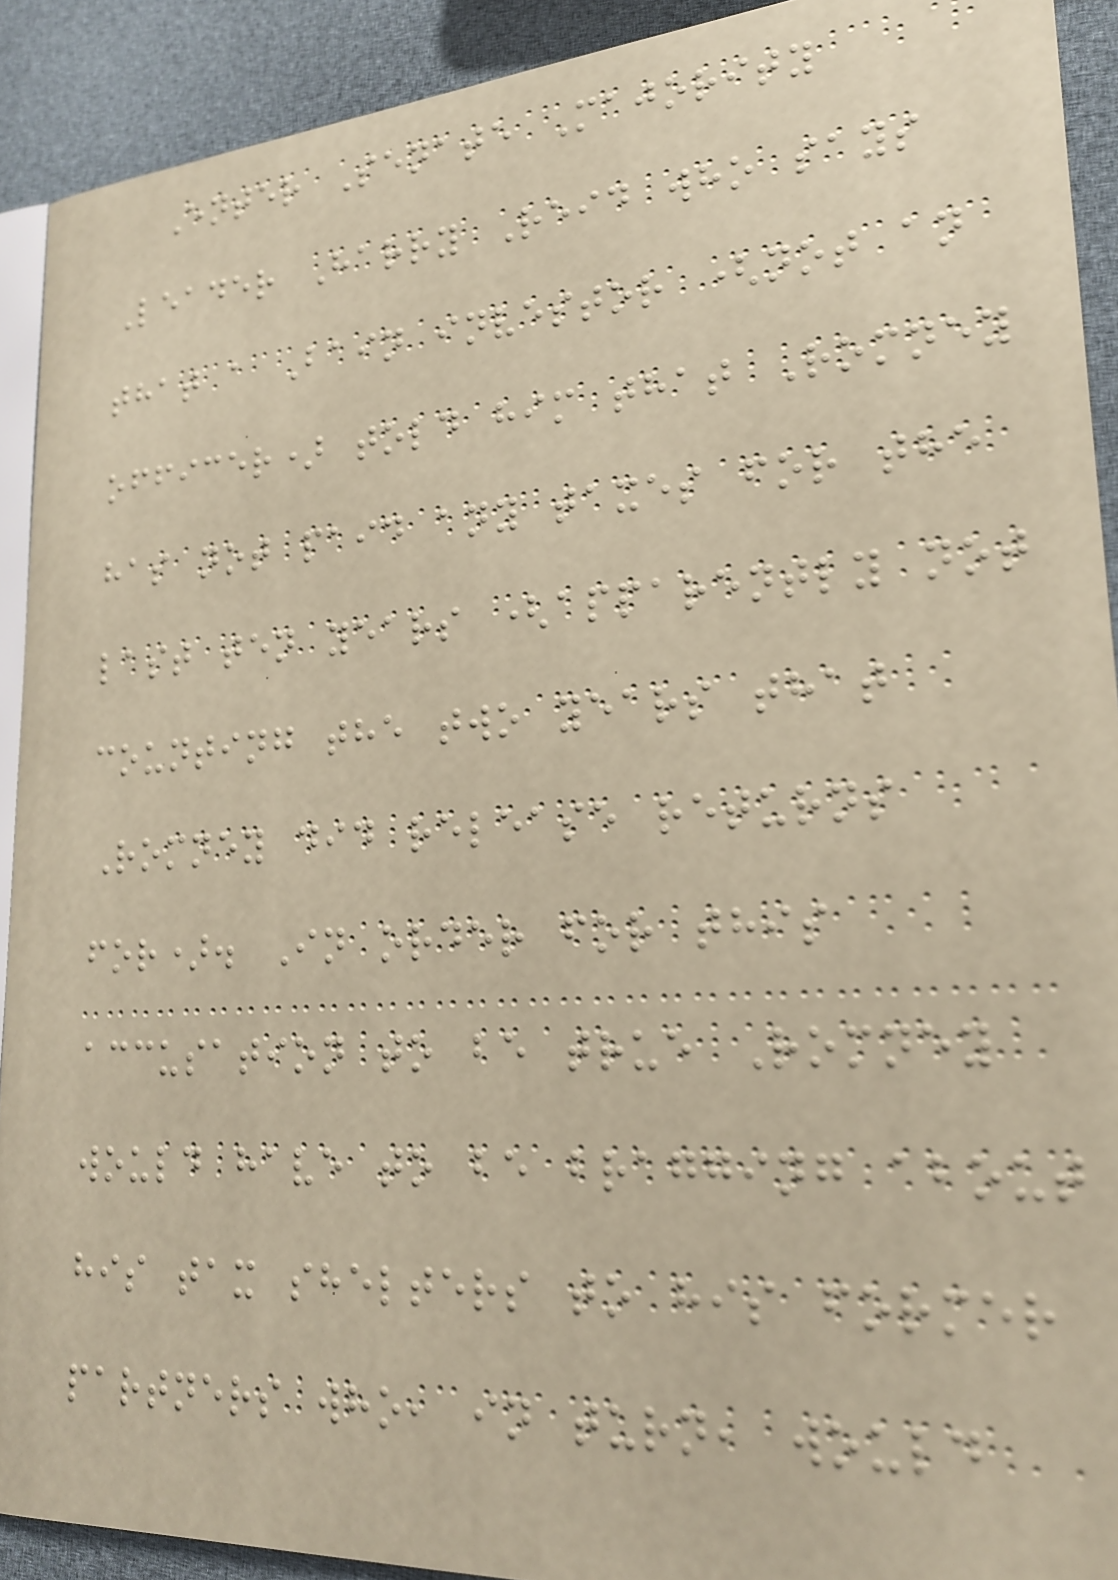Enter Senate Majority
Leader Harry Reid who says
that a Bain investor (not an
officer) told him that Romney
has not paid any taxes for the
last ten years (apparently not
counting the two years that
Romney did release returns
for). In order for this
accusation to be true Romney
would have to be bragging about
his tax shelters to his former
partners who, in turn, would
